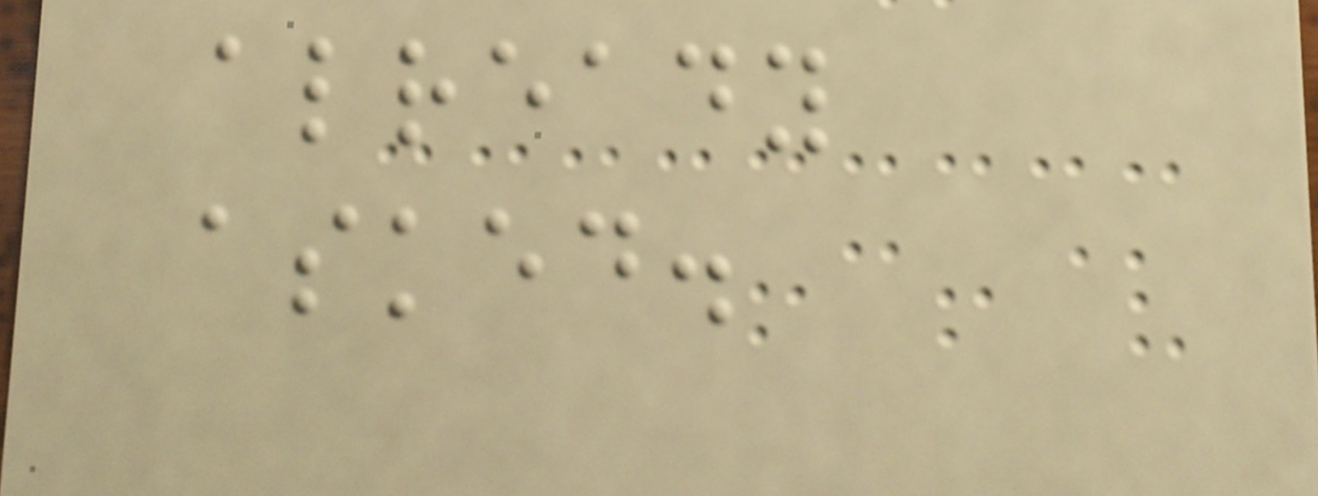already
asked.
